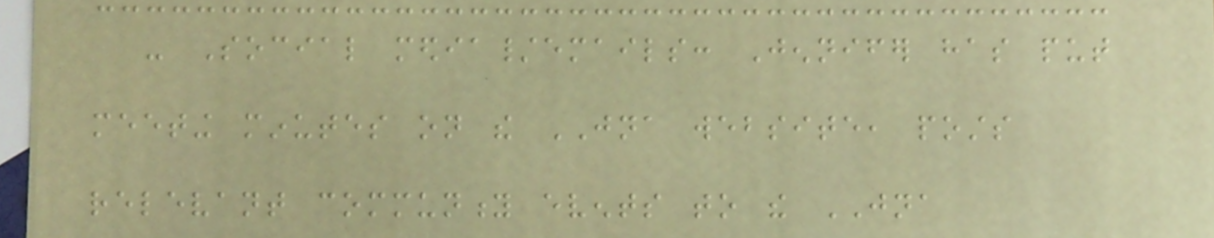- Social media/emails: Jennifer has put
meeting minutes on the JNA website, posts
relevant community events to the JNA
